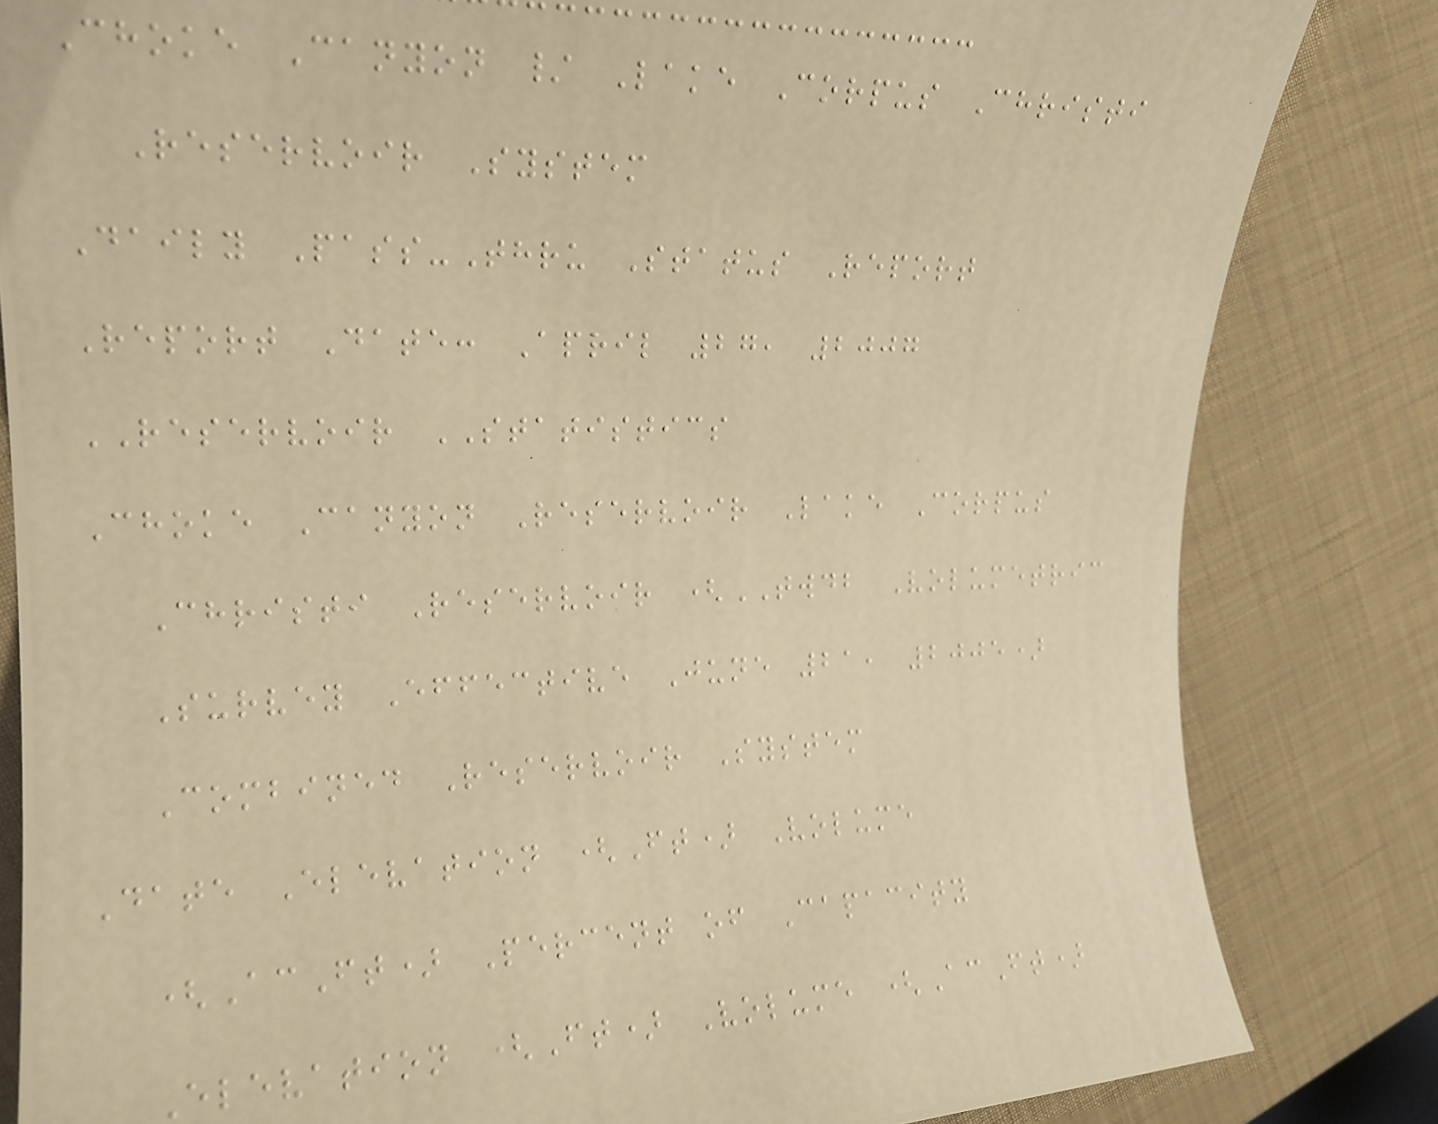Choke Canyon / Lake Corpus Christi
Reservoir System
Daily Pass-Thru Status Report
Report Date: April 27, 2007
RESERVOIR STATISTICS
Choke Canyon Reservoir Lake Corpus
Christi Reservoir (TWDB Volumetric
Survey Effective June 21, 2005)
Combined Reservoir System
Date Elevation (Ft) Volume
(AcFt) Percent of Capacity
Elevation (Ft) Volume (AcFt)
